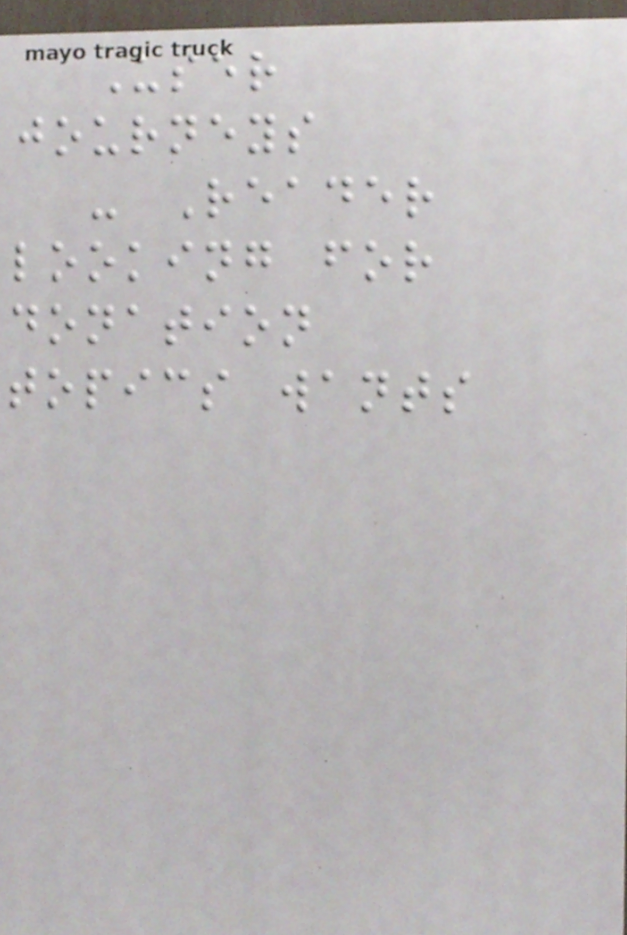User
journeys
- Reader
looking for
donation
topics wants
